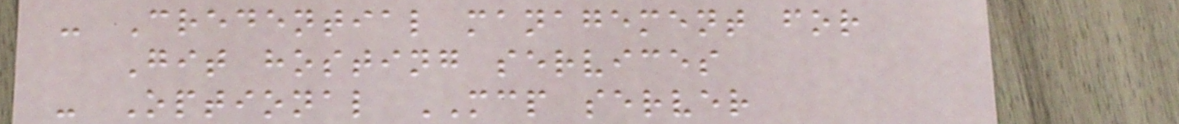- Credential management for
Git hosting services
- Optional MCP server
